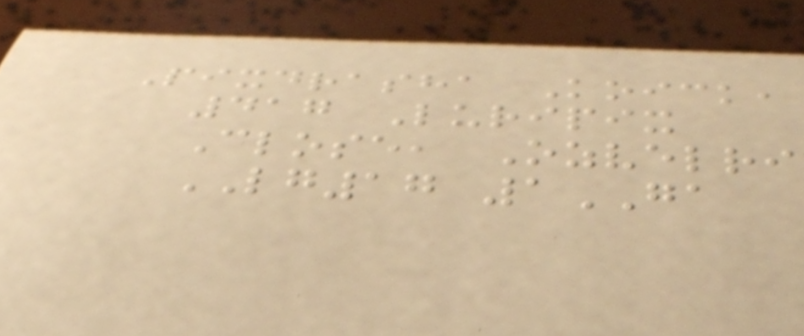Pixdrasha Koick,
417 Luripix
Close, Ozvelri
LG17 1GA
